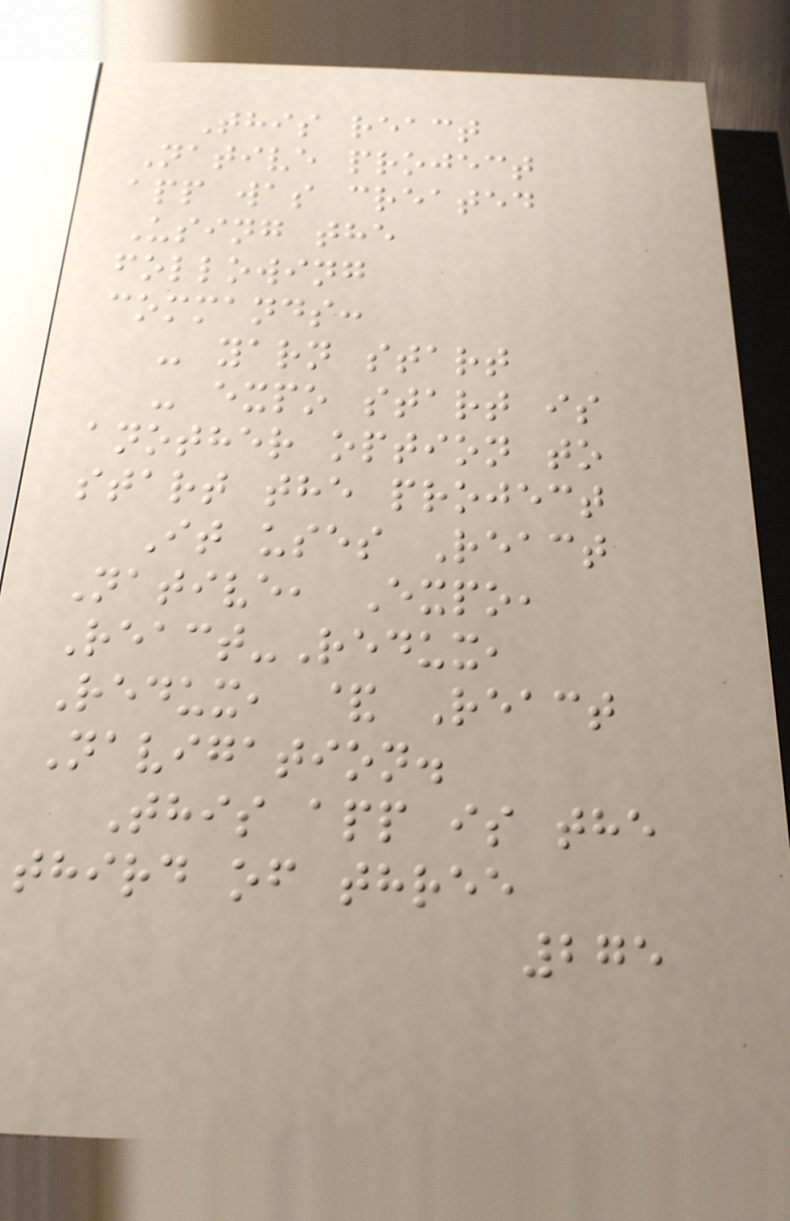This react
Native project
app was created
Using the
following
commands:
- yarn start
- expo start is
another option to
start the project
It uses React
Native, Expo,
React-Redux,
Redux, & React
Navigation.
This app is the
third of three
275
